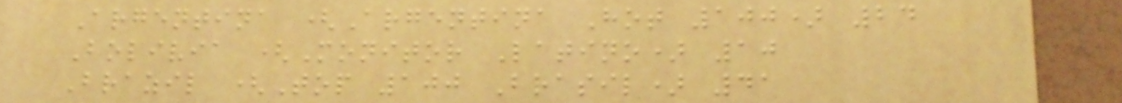Argentina (Argentina Hot 100) 24
Bolivia (Monitor Latino) 10
Brazil (Top 100 Brasil) 41
